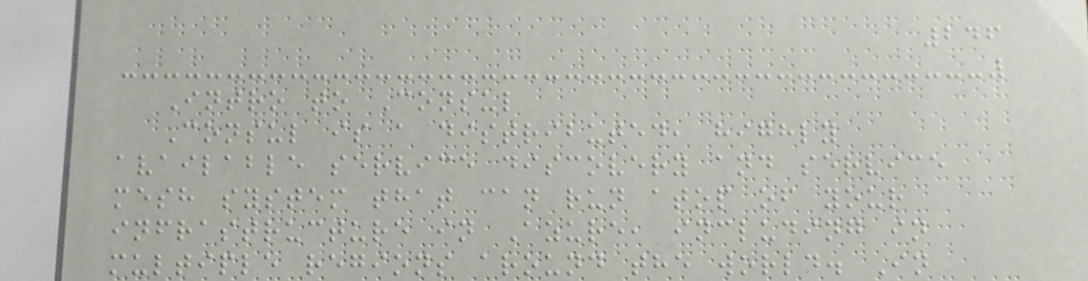246
Intro to Consul
Consul is a distributed, highly
available service discovery and service
mesh system that can run atop of your
infrastructure in Azure, including in
multiple regions around the world. In
